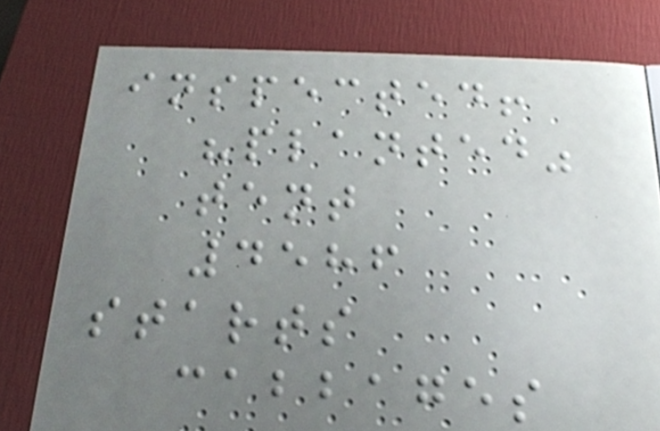inspected!
"planted"
tent
4586
starts
cabbages
